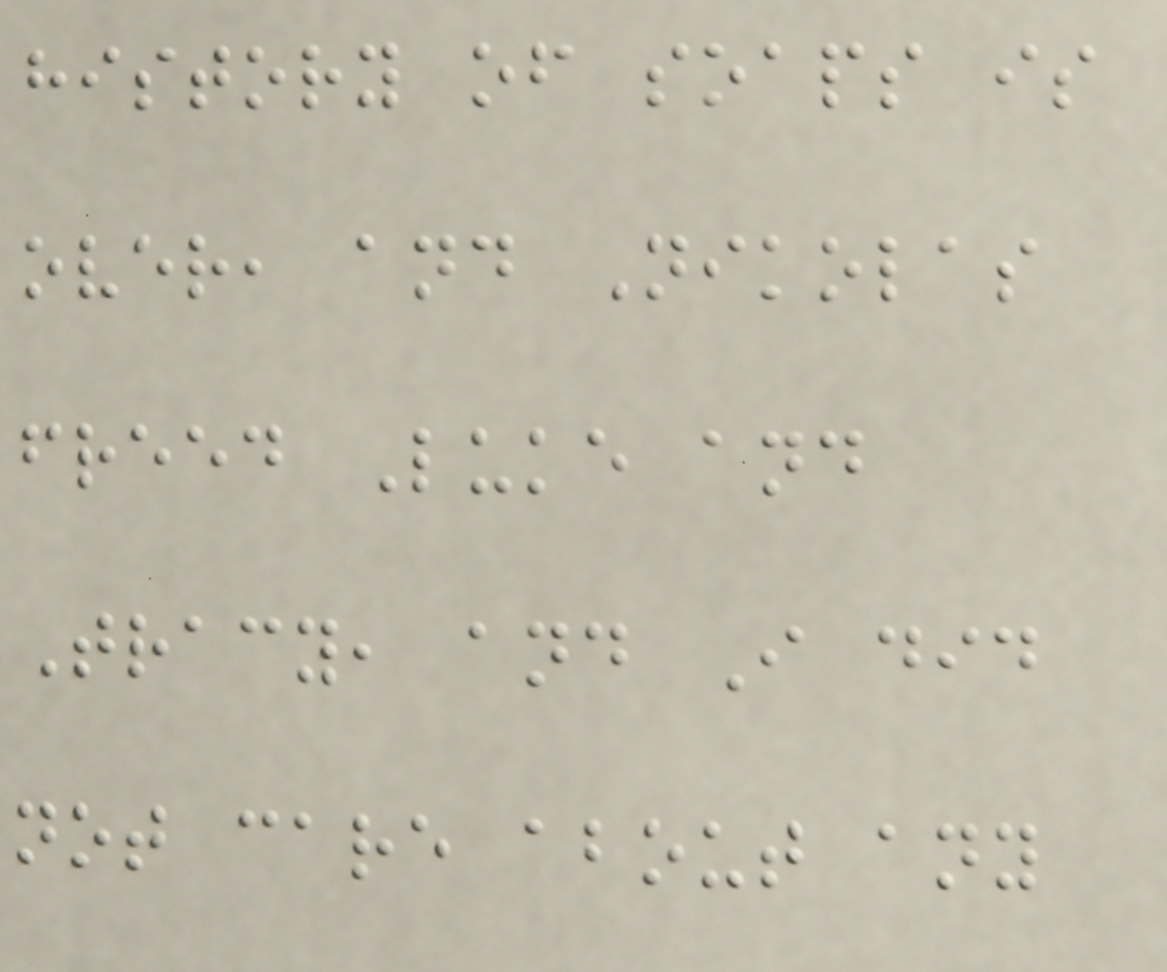history of soaps is
over, and Nikolas
freed Luke and
Tracy, and I did
not care about any
